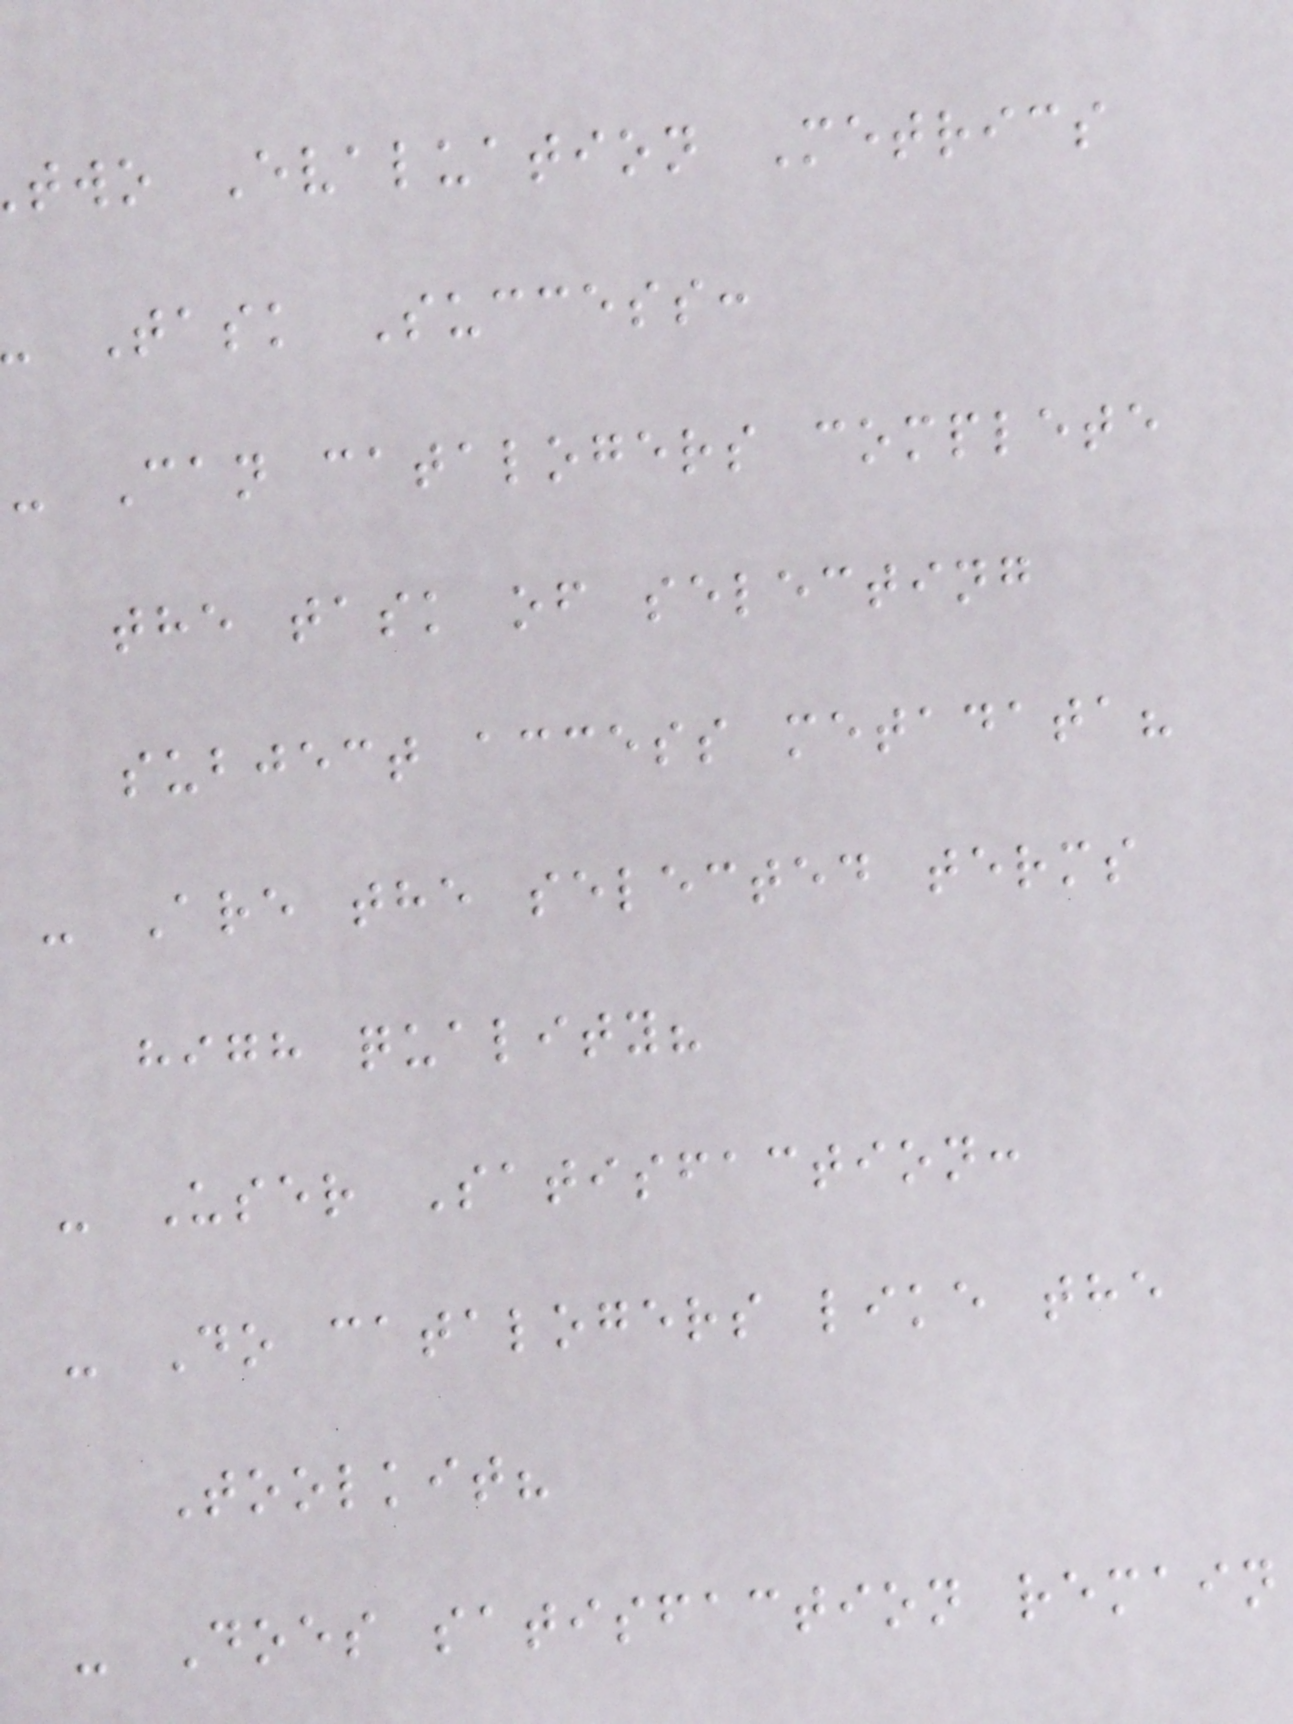two Evaluation Metrics
Task Success:
- Can catalogers complete
the task of selecting
subject access metadata?
- Are the selected terms
high quality?
- User Satisfaction:
- Do catalogers like the
Toolkit?
- Does satisfaction remain
